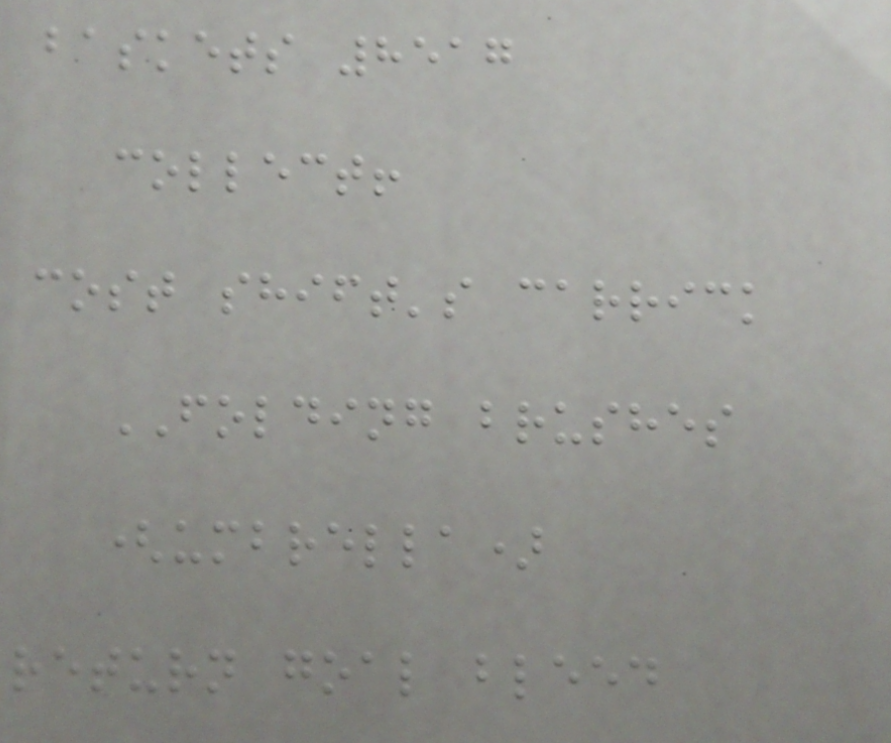baskets 8517
collect!
cost shift's carrick
FOLDING brushes
(umbrella)
return goal bleed
